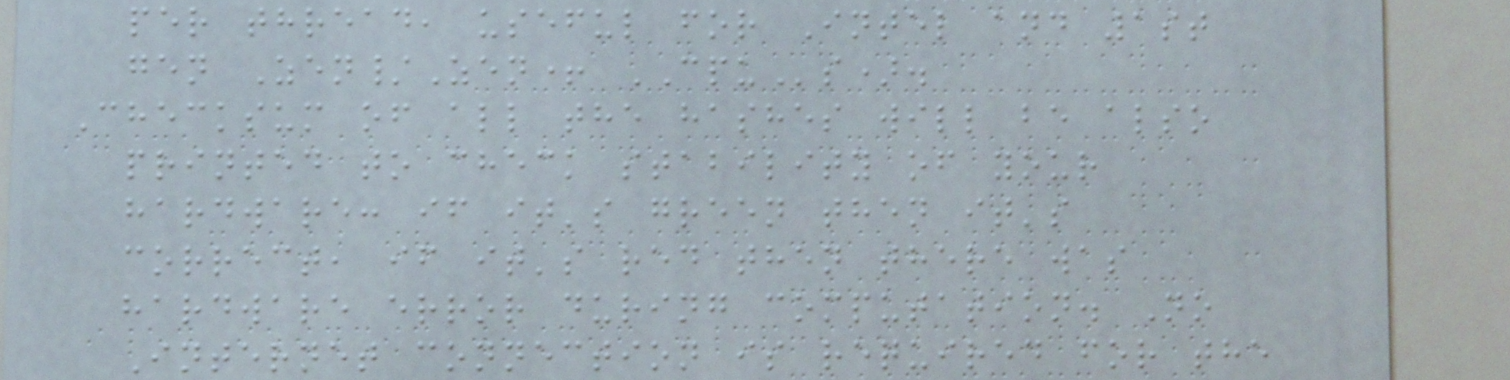per thread, useful for Intel and 1st
gen Zen/Zen+ CPUs).
Checksum of all the hashes will be also
printed to check stability of your
hardware: if it's green then it's
correct, if it's red then there was
hardware error during computation. No
Internet connection is required for the
